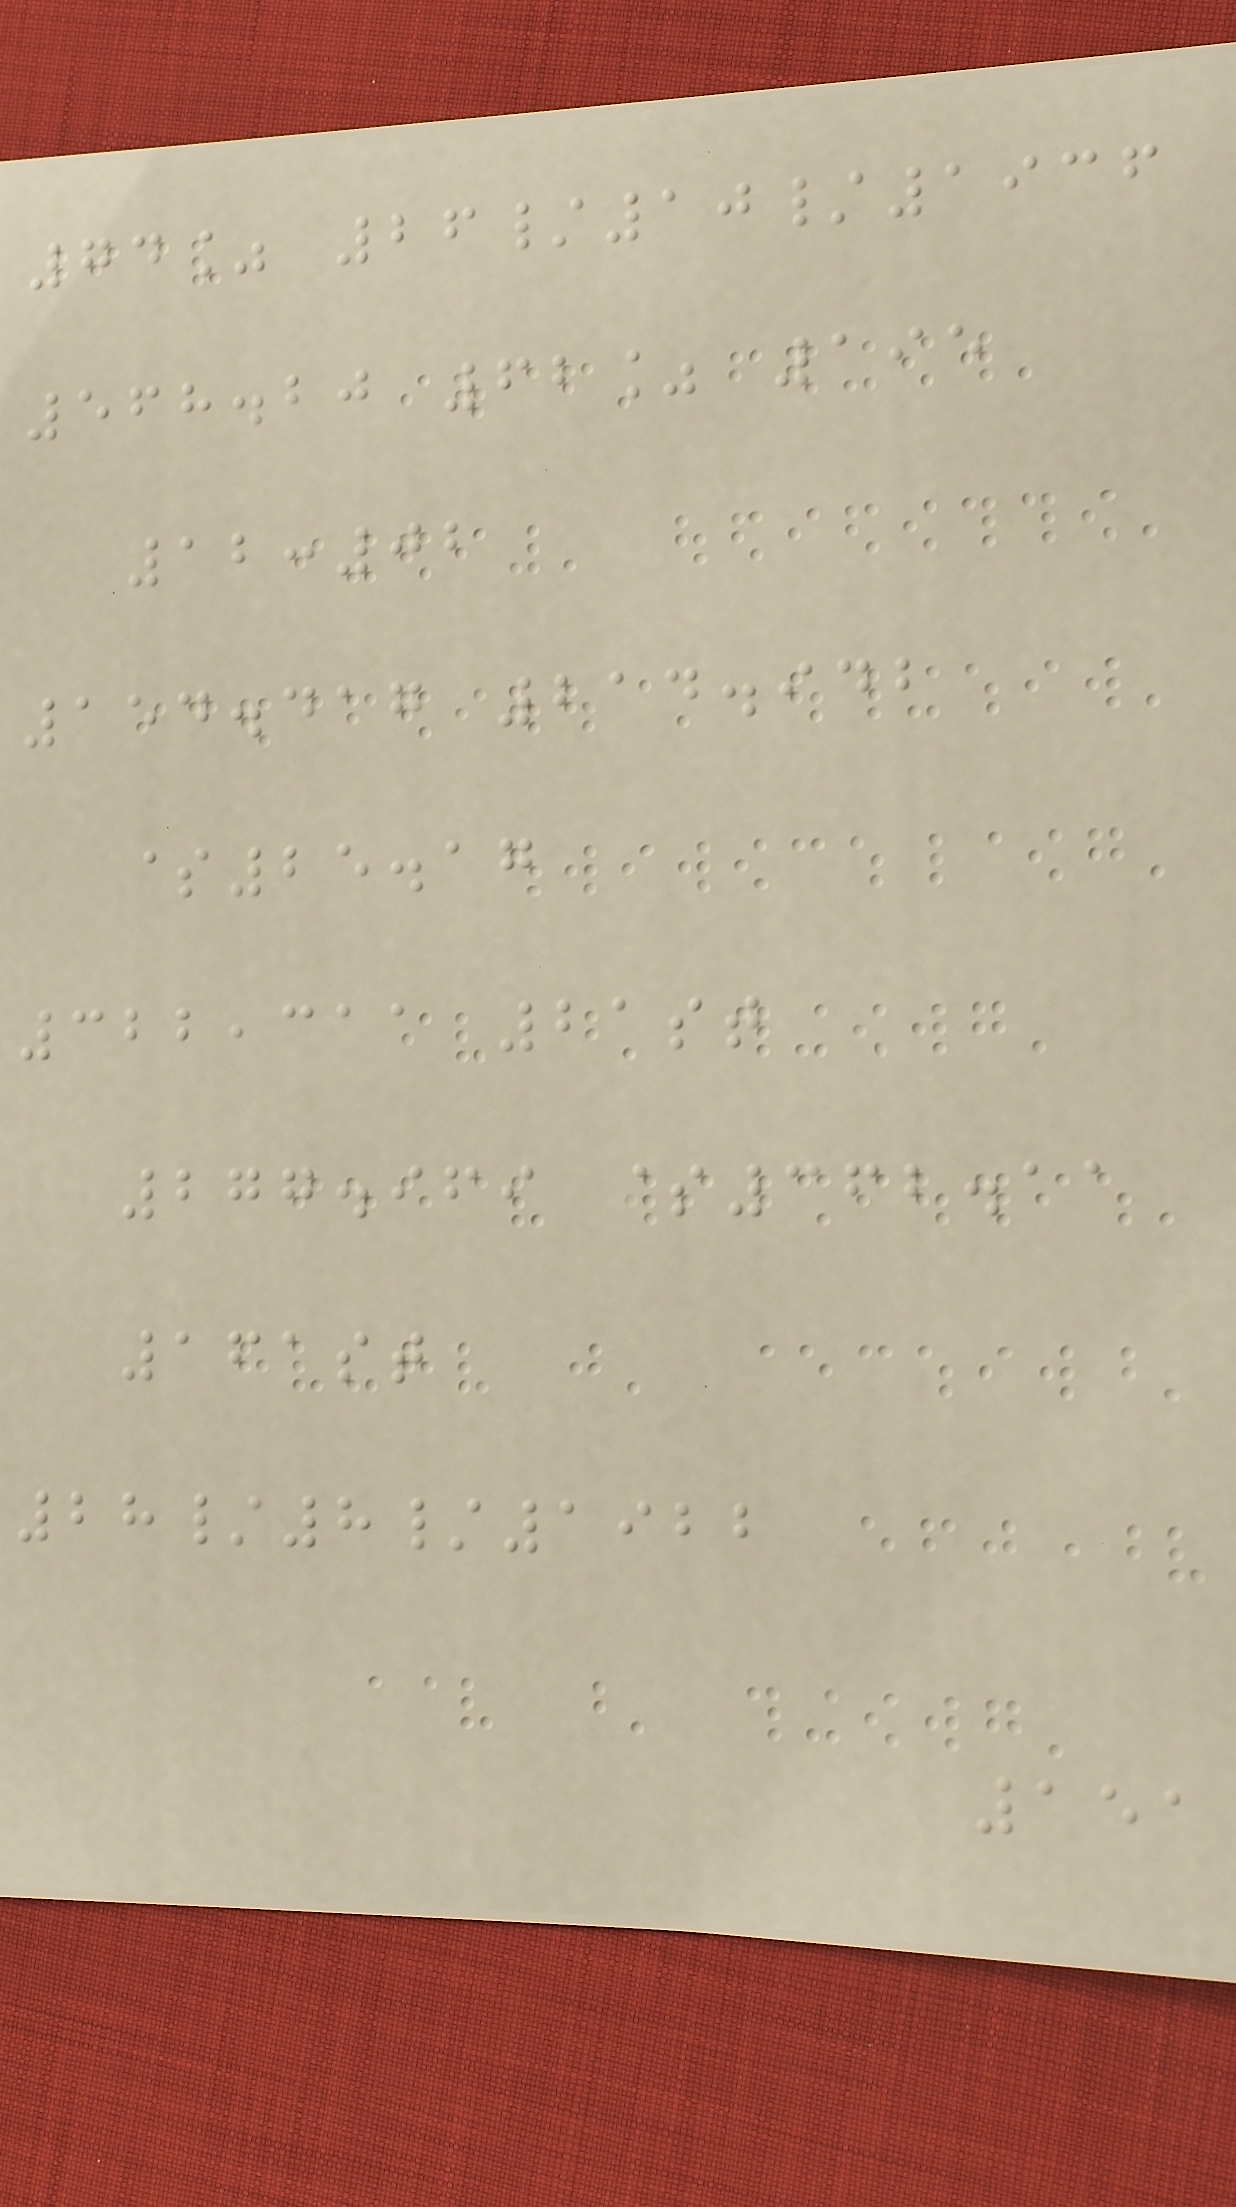74% 26/10/1936
568.20 62% 195
12:02
154.417 214.942
$25.17
322,311 21st
277.969 $362.11
161st
28/8/1922
151
